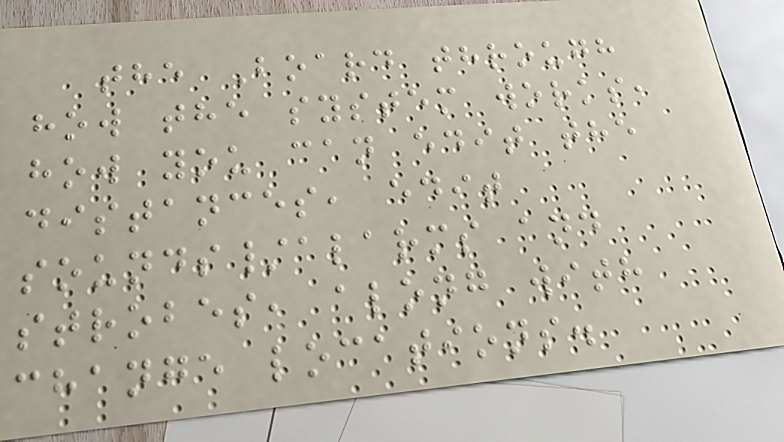the Board through
how the system works,
how you can edit the
distances, edit
sounds/alarms and
strobes, along with
change locations.
